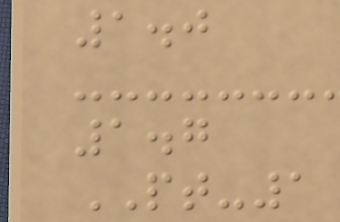1.0
1.7
PT-1
